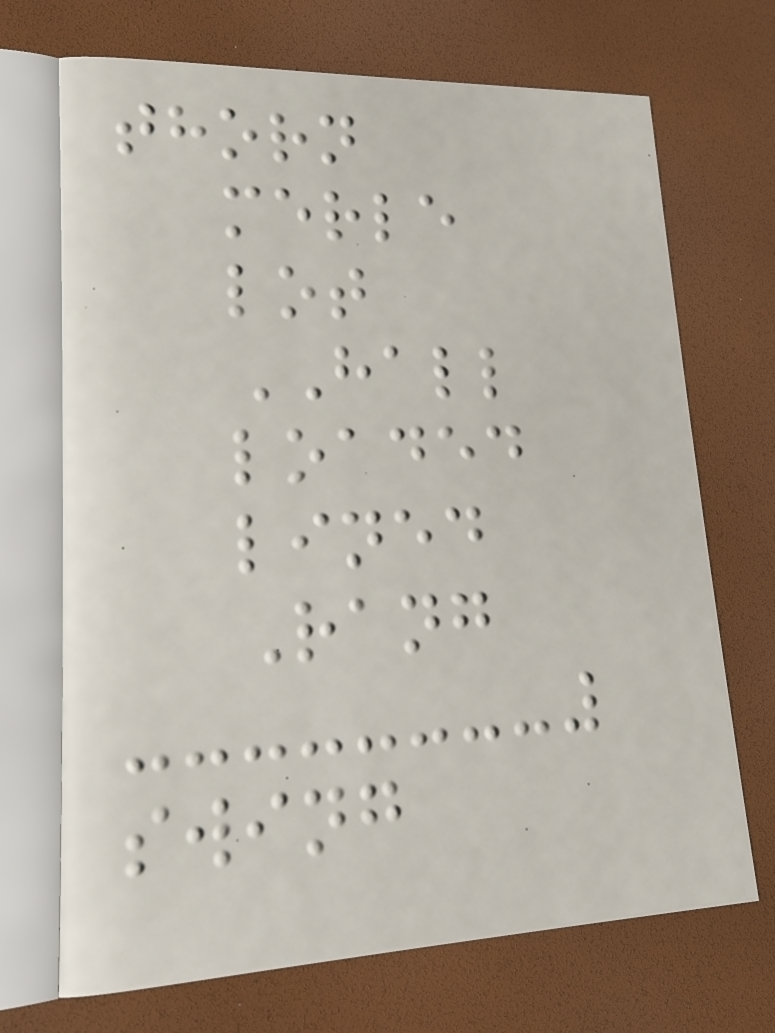thorn
merle
lot
HALL
loaded
lined
Rang
swing
